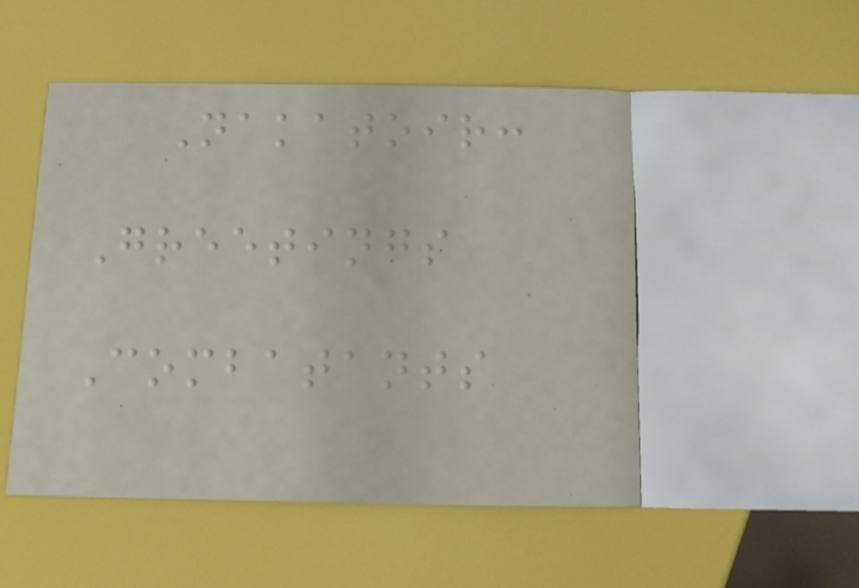Nakatoir:
Greetings
Combatants
